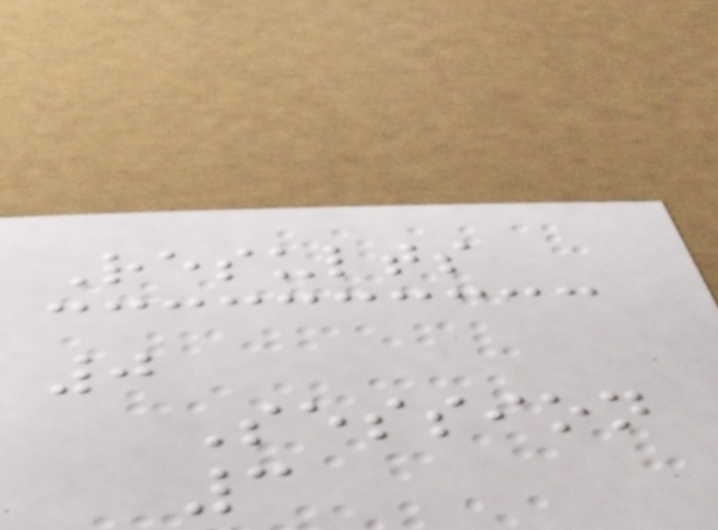Results
0
Session
3
